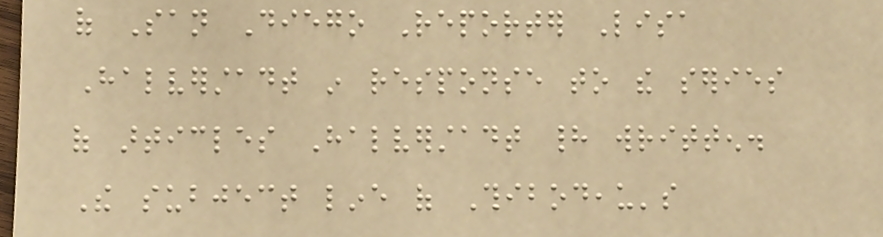of San Diego Reporter Lisa
Halverstadt in response to the series
of articles Halverstadt had written.
The subject line of Thibodeau's
